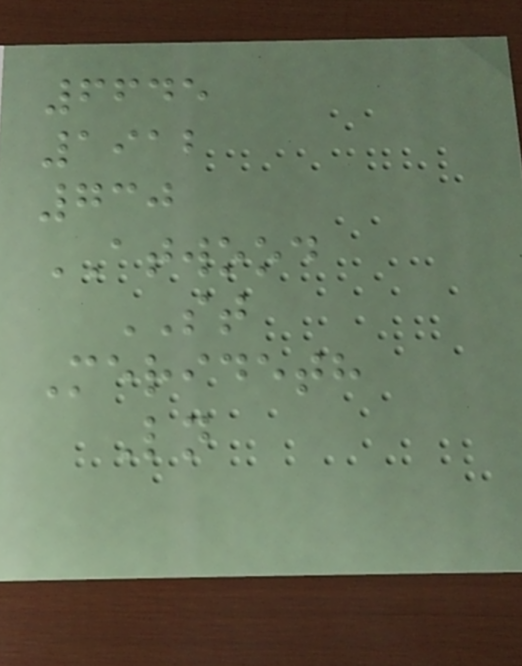6645
1912
730
ATWOOD
ST
Merideth
Ln
